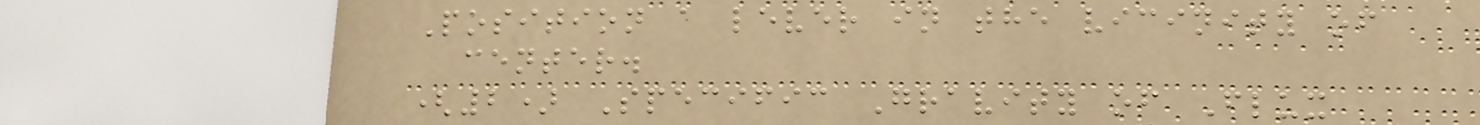Position a lever in the vicinity of
center.
(2) Specific Gravity of Flux
